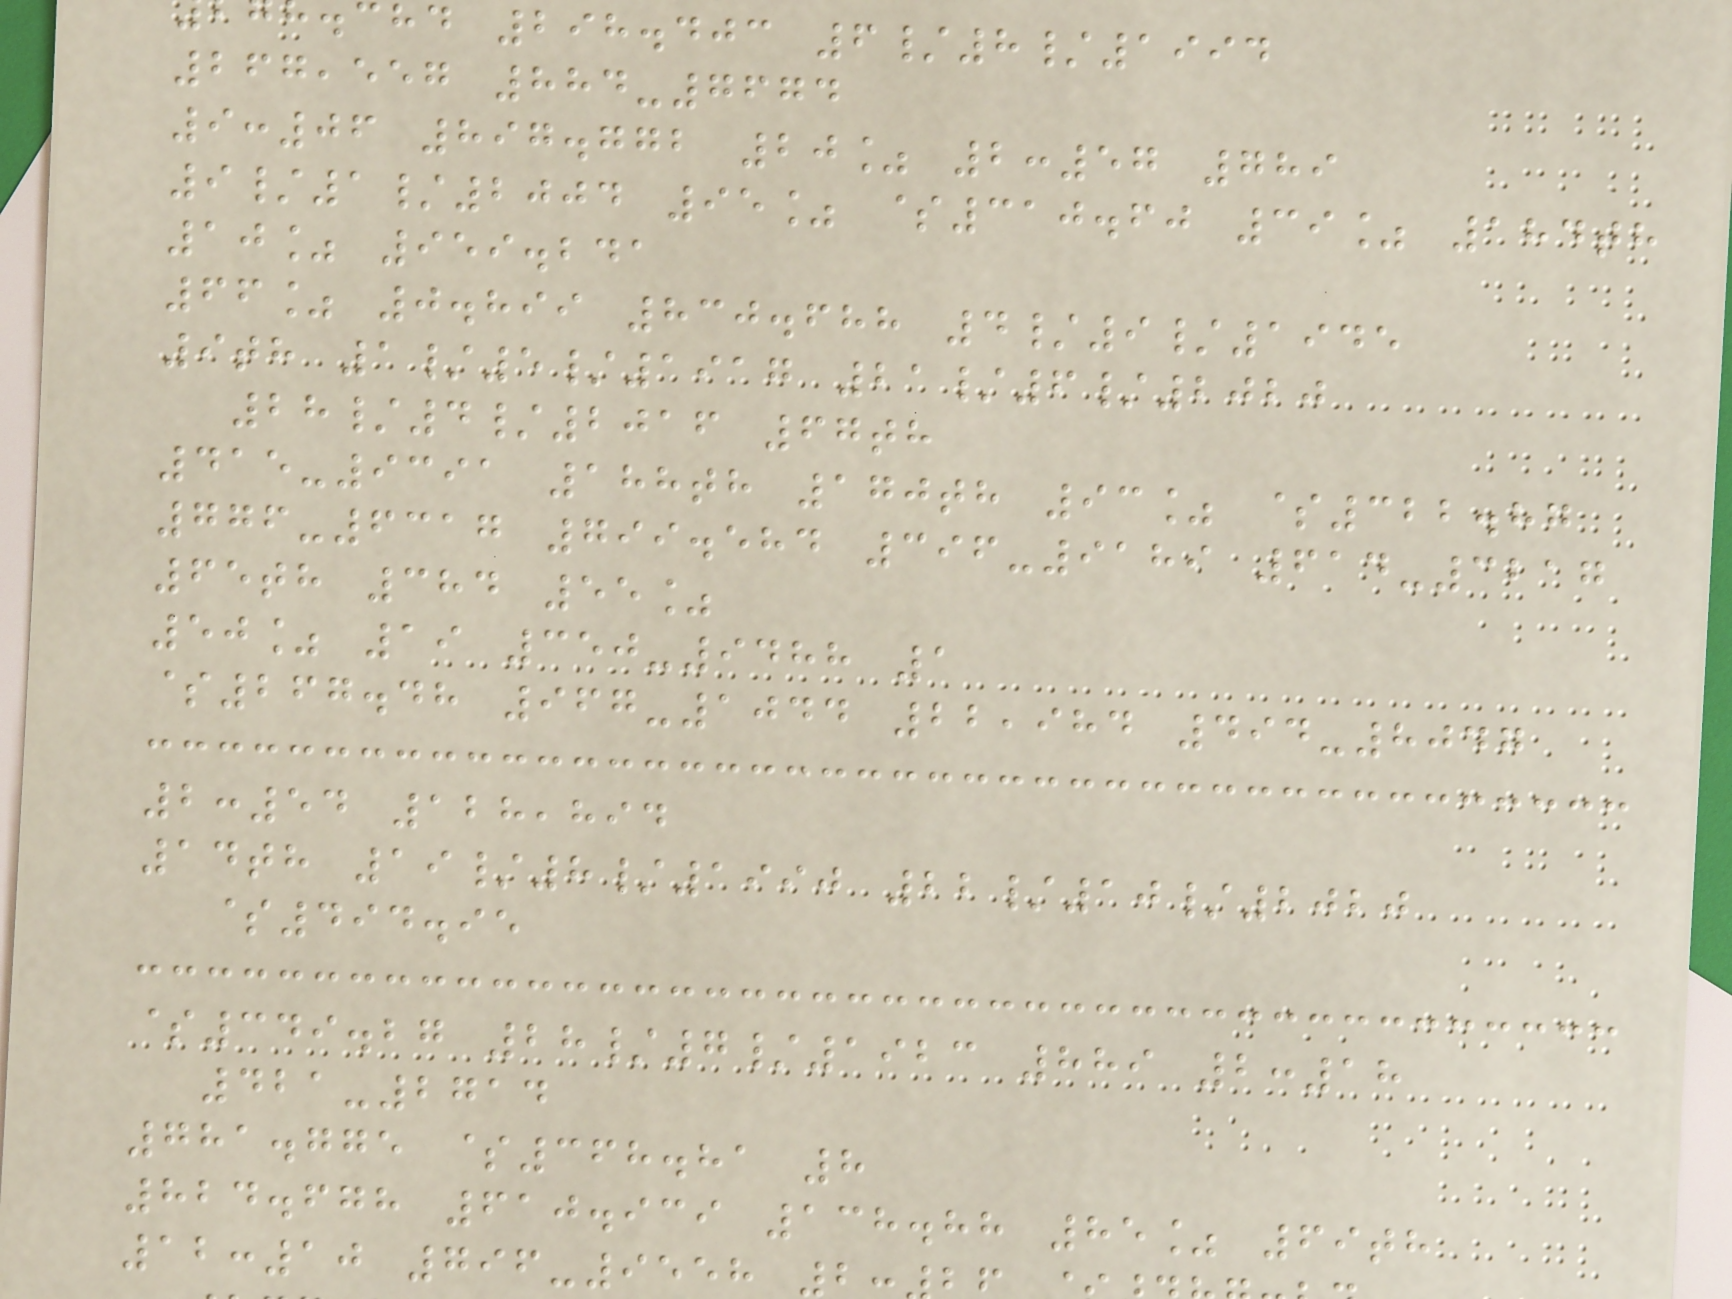chd 298.403 6/8/1994
267,557 884-7674
9:06 897.772 20% 2:57 789
9/1/2004 95% $310.60 39% 184th
10% 959.241
66% 0.899 830.688 4/9/1945
9th 1/5/1917 21/6/2020
28/4/2016 67th
415-9391 188th 170th 93% $322.87
776-6317 799.584 396-9189 614-3217
65th 384 55%
50% 19 350-9488 1
$267.48 967-1044 22,984 494-8047
2:54 128,894
14th 19/8/1990 22/10/2020
$494.95
$349.27 28/7/1923 889 2:18
421-2714
781.775 $368.81 8
824.678 610.939 138.88 85% 69th
12:10 796-9558
